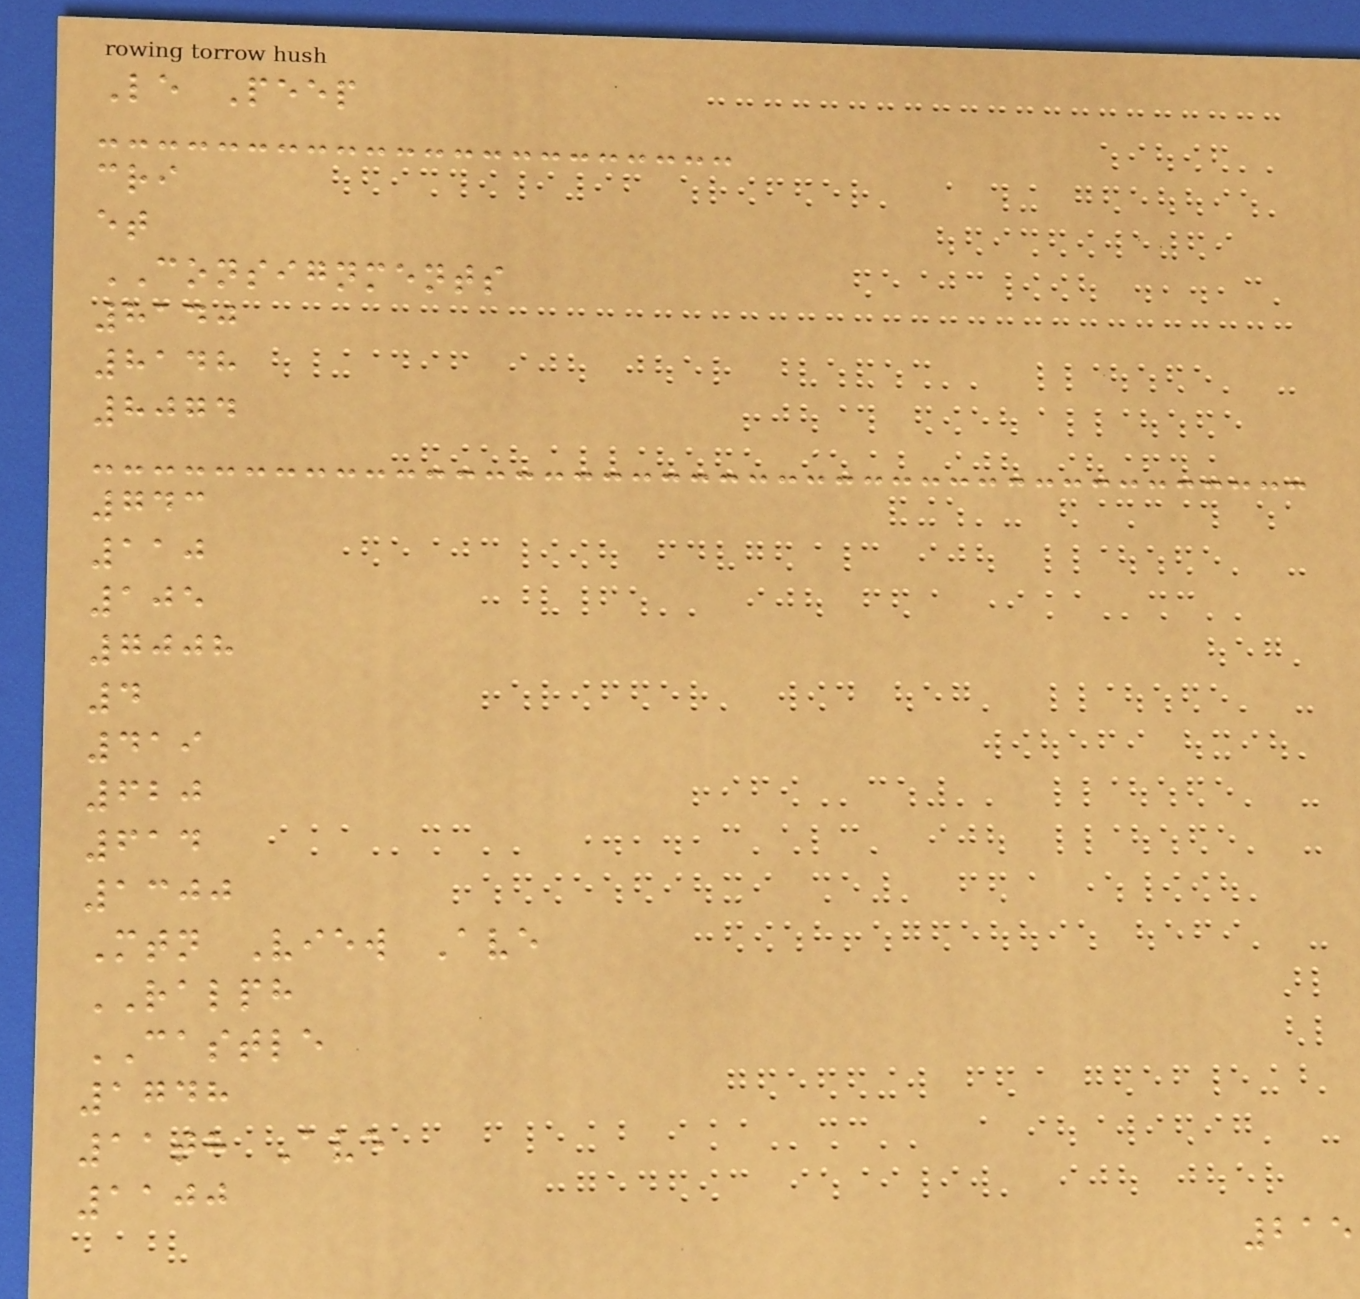Le Peep
cri
et
CONSIGNMENTS
8140
8148
8074
743
110
105
7008
4
419
620
614
1300
Mtn View Ave
RALPH
CASTLE
1748
11th Ave
1100
215
